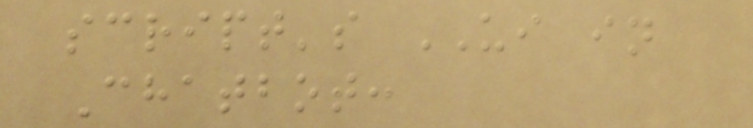script's UI in
Chatbot:
